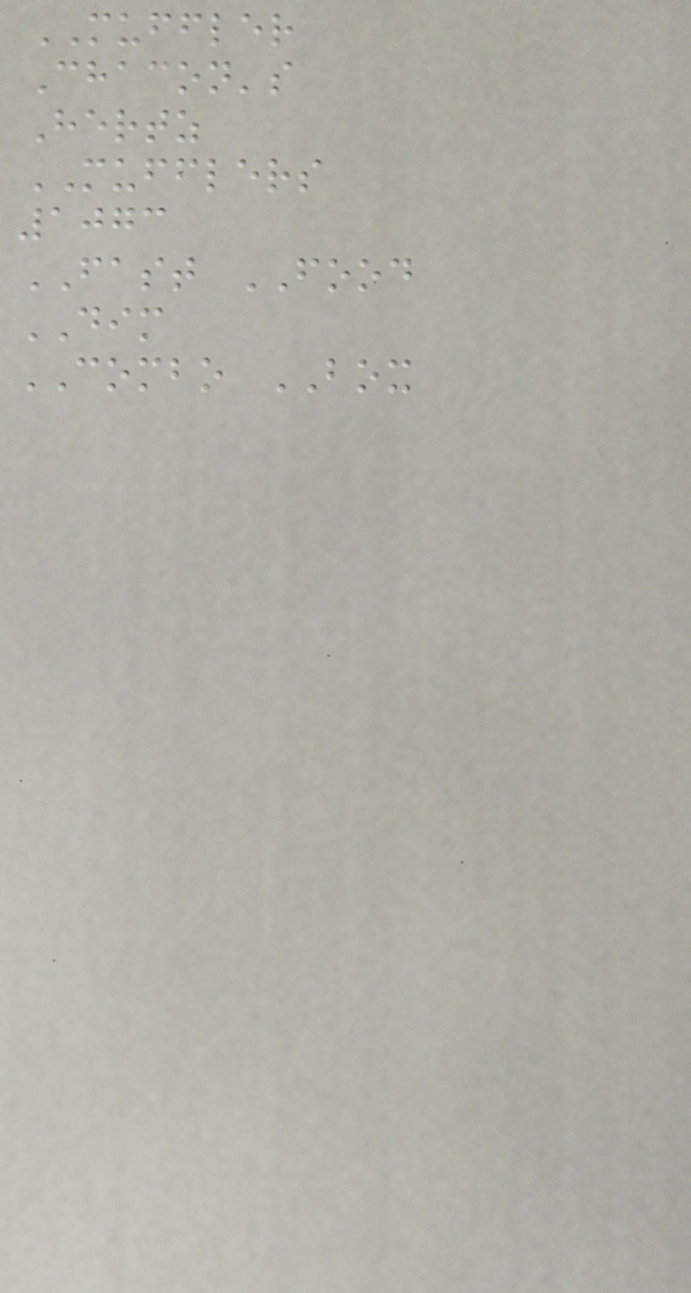MUFFLER
Chacon's
Hertz
MUFFLERS
1073
FAST FOOD
DIM
COMBO BOX
